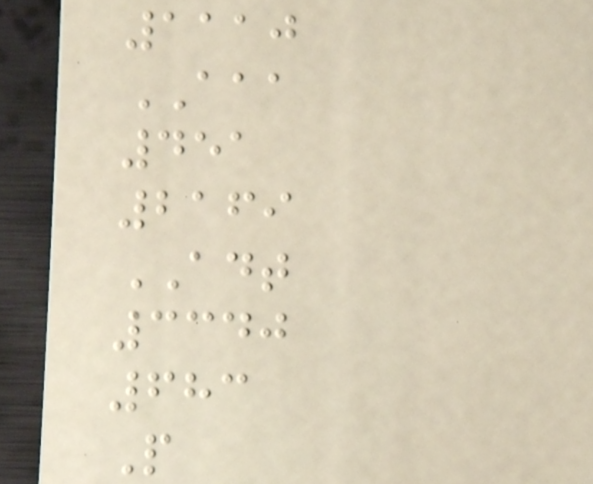1110
AAA
451
2169
ADT
3340
683
P
